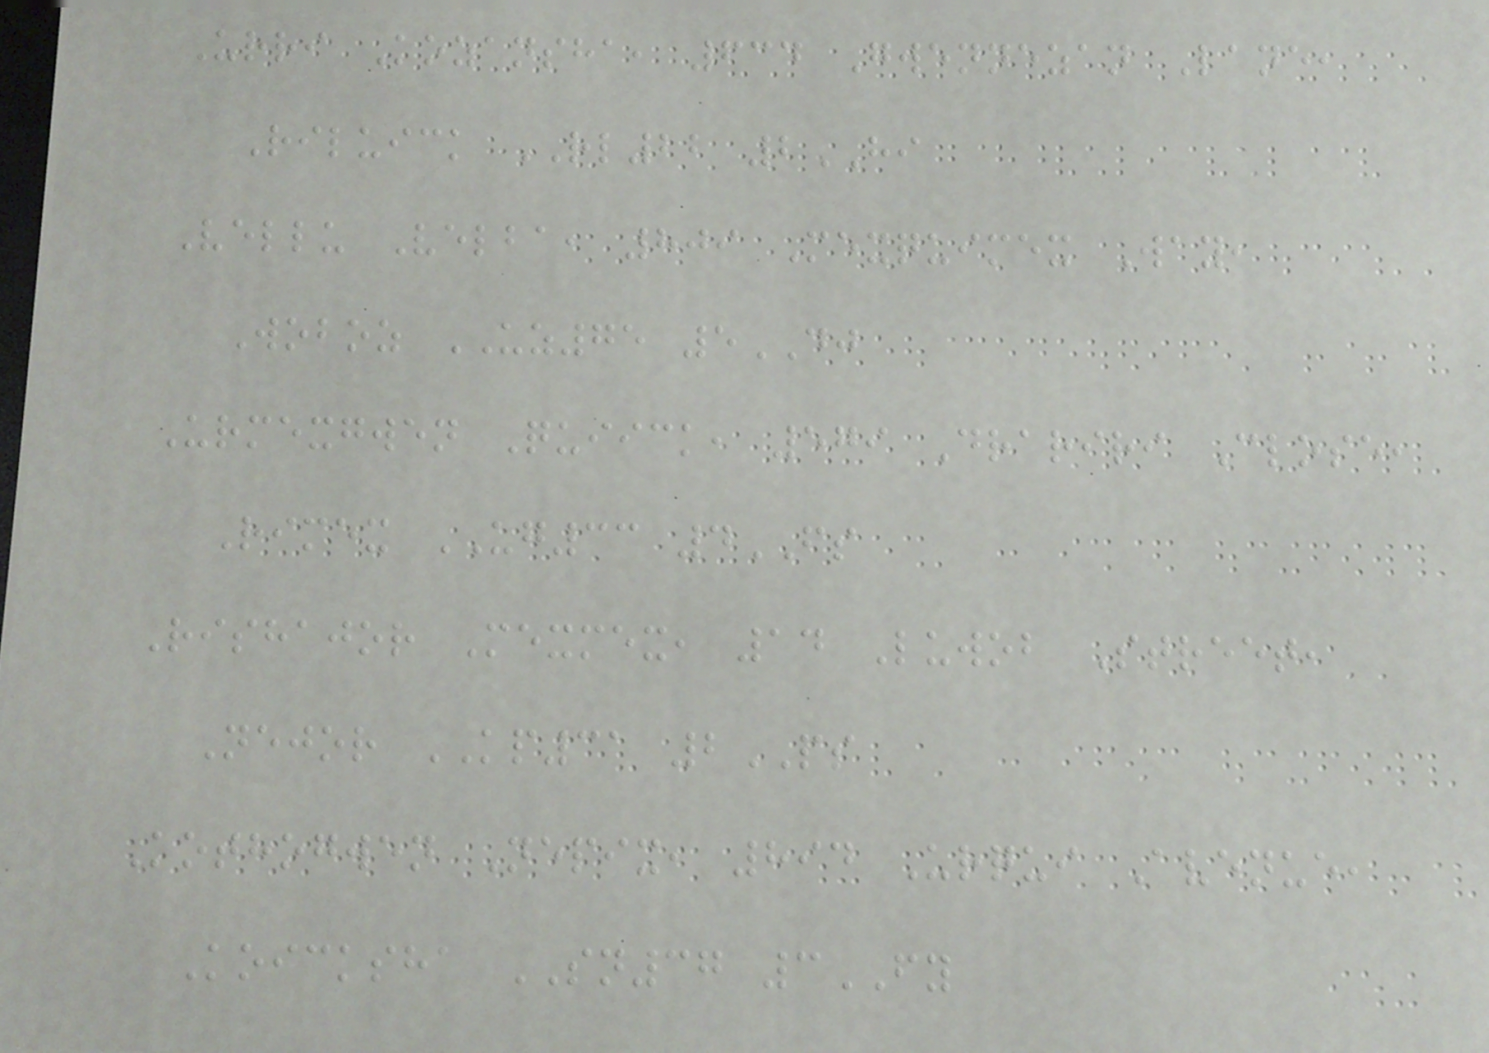Urri Kozansha, 634 Gwennezan Lane,
Riluick RL22 2HI
Vellu Velba, 809 Mexquimex Way,
Woboz UZ75 5DJ
Urmexgwen Quiick, 579 Drariri Close,
Rimex UG33 4FS
Rishajor Mexmex, 14 Luwob Street,
Nejor KP31 2PS
Kothogwen Nepix, 894 Urqui Avenue,
Koicksha SN37 3FY
